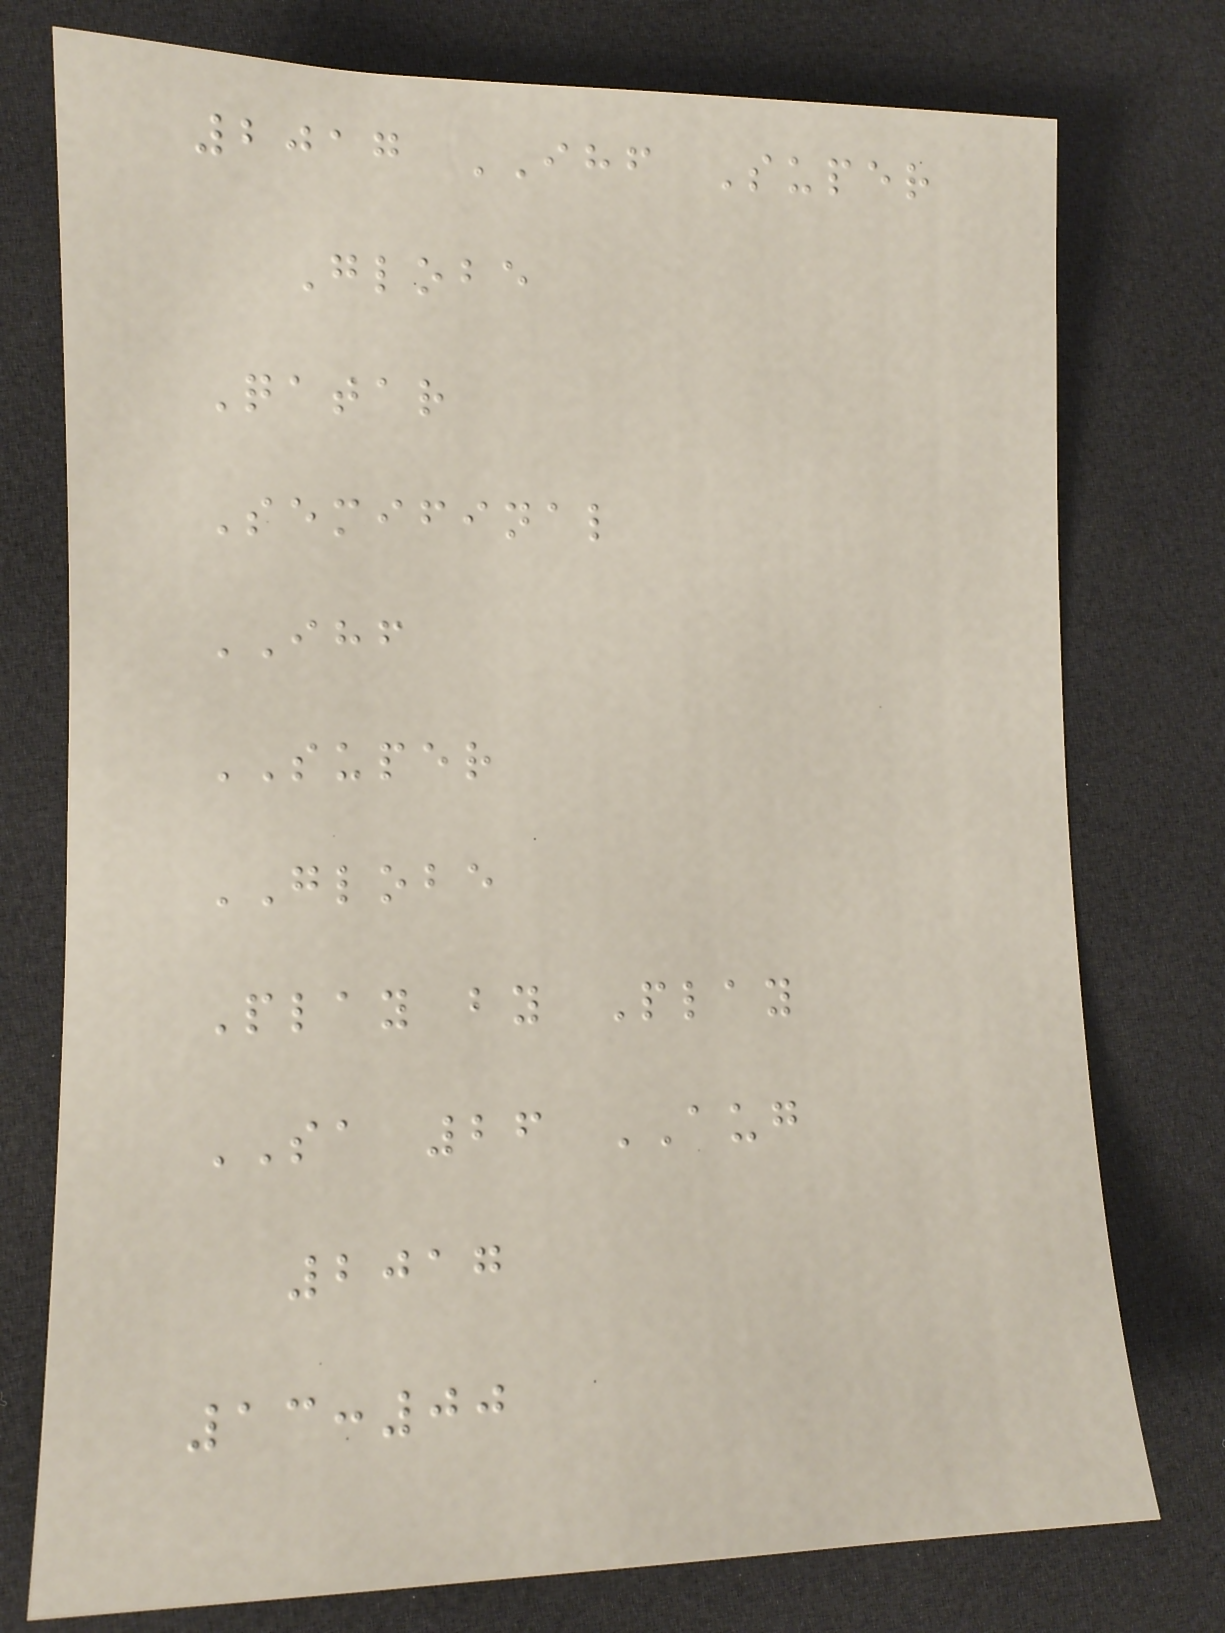2017 IHF Super
Globe
Qatar
Semifinal
IHF
SUPER
GLOBE
Play by Play
SA 26 AUG
2017
13:00
